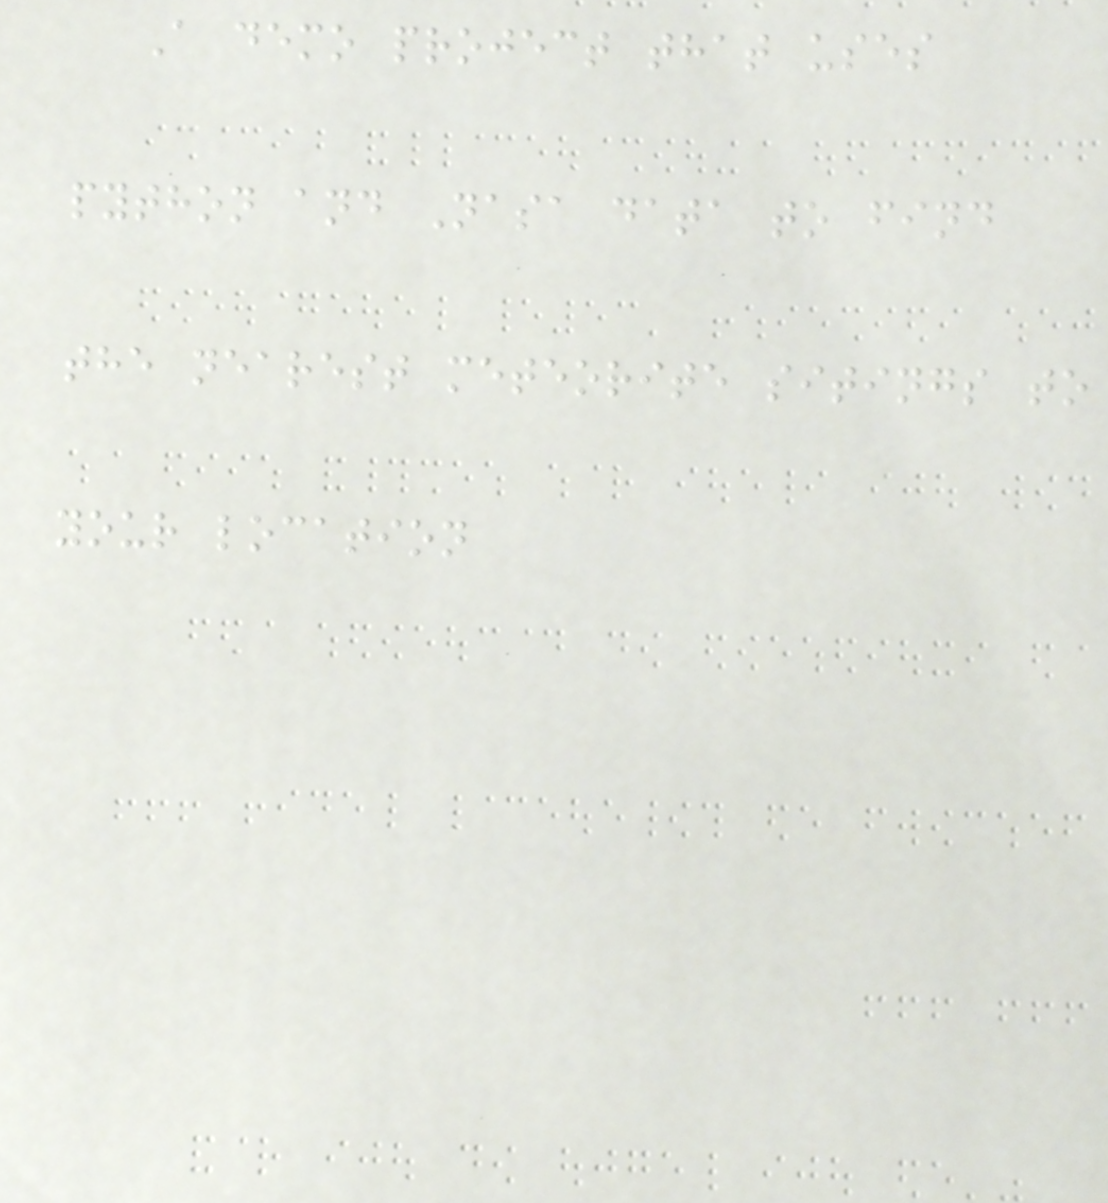A demo project that uses
python and Nasa data to find
the nearest meteorite sitings to
your location
